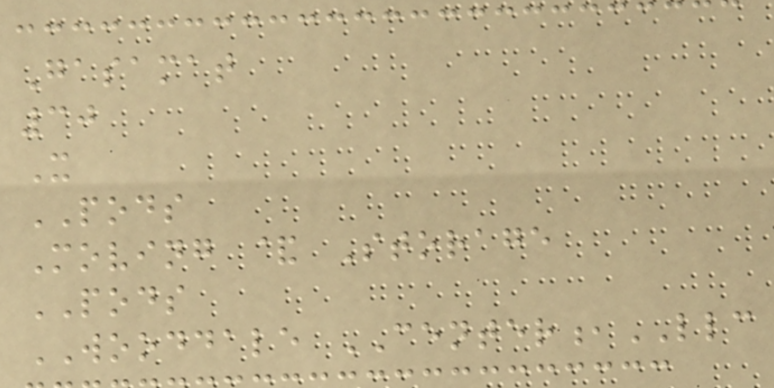Gasamat
30
X
PODS
Moving & Storage
PODS
WOODDALE CENTER,LLC
